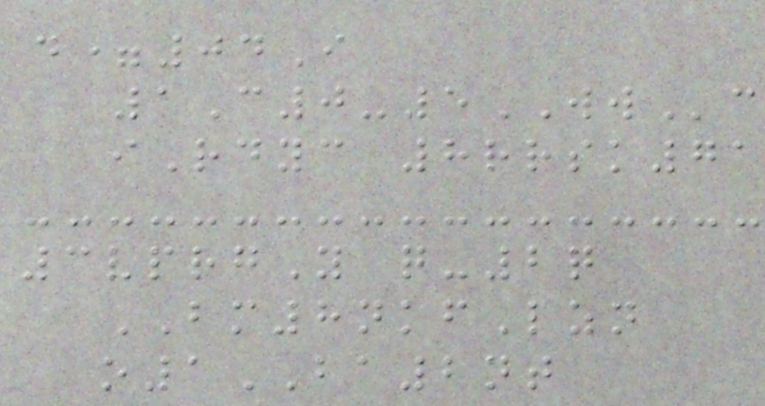d=04I
1C0-5WWc
iRdyc 8rrsk71
3vprgY q-2q
BM8nkfLzn
o1BA2nt
